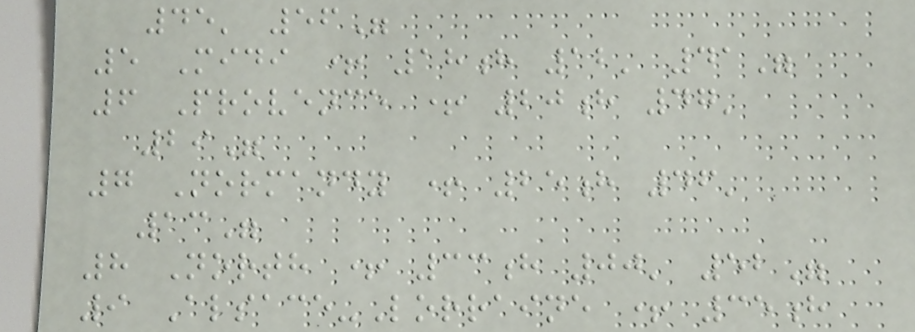45' 56"
5 Midi + 18h 12' 41"
6 Provence + 20h 47'
29"
7 Normandy + 25h 46'
13"
8 North + 33h 00' 52"
9 Alsace-Lorraine + 35h
